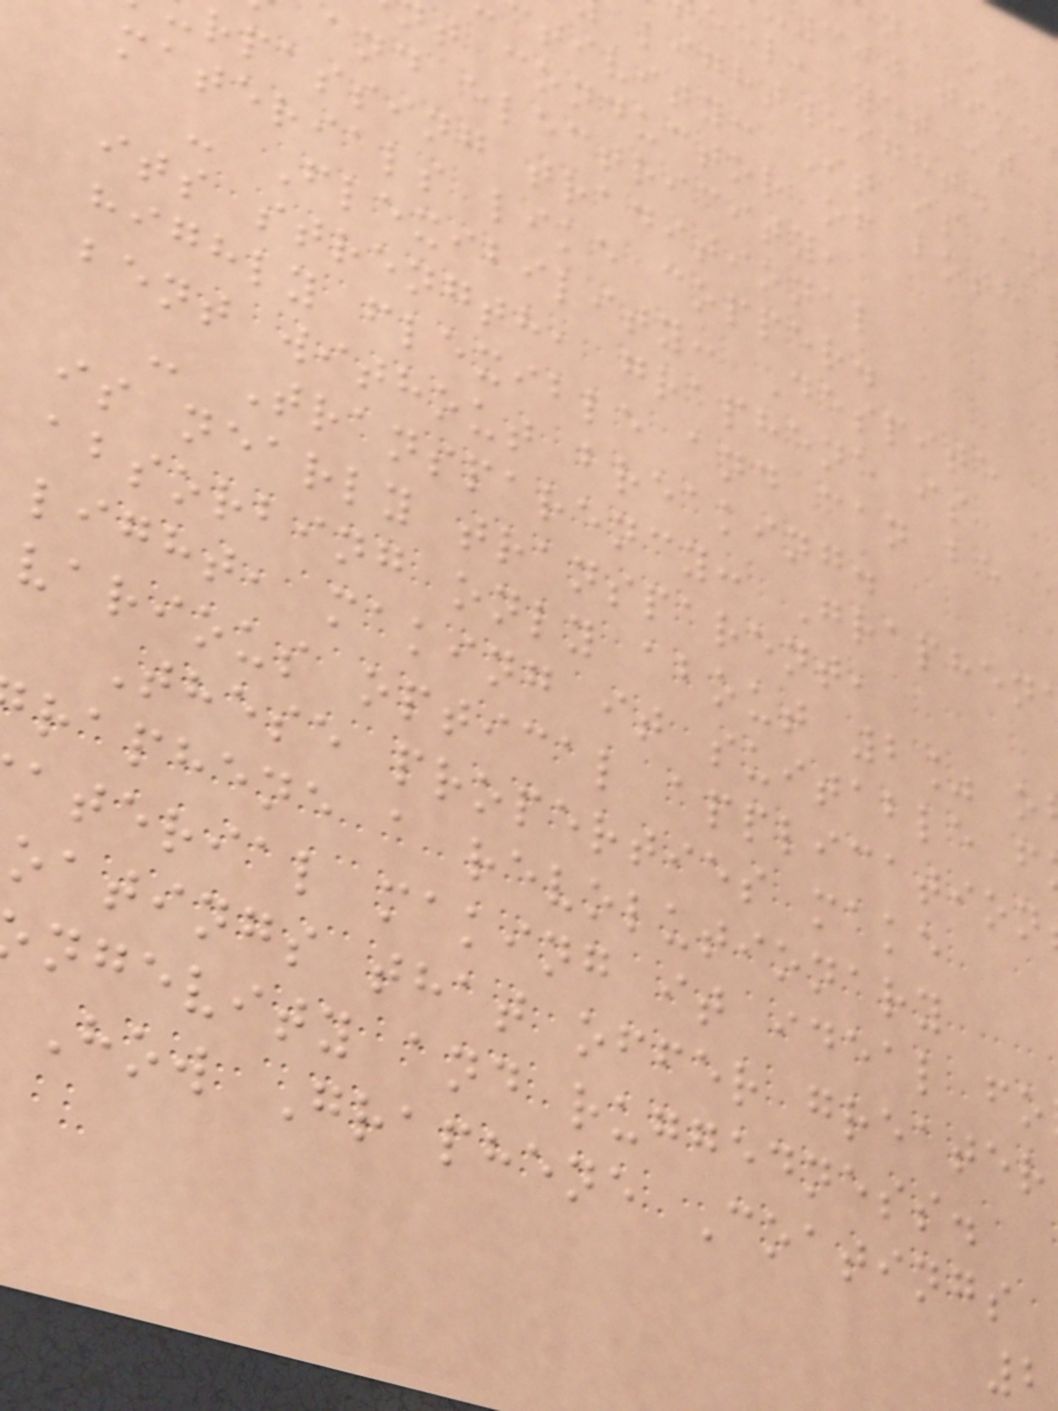300 time
eel, yet it
lightweight.
tivity: It is an
t conductor of both
and electricity,
rpassing traditional
materials like copper.
- Flexibility: Despite
its strength, graphene is
highly flexible and can be
bent without breaking.
- Transparency: Graphen
is nearly transparent,
absorbing only about 2% o
light, making it suitable f
various optical application
These properties make
raphene a revolutionary
aterial making it ideal fo
oatings that offer greater
ngevity and ruggedness.
How Graphene Coatings
